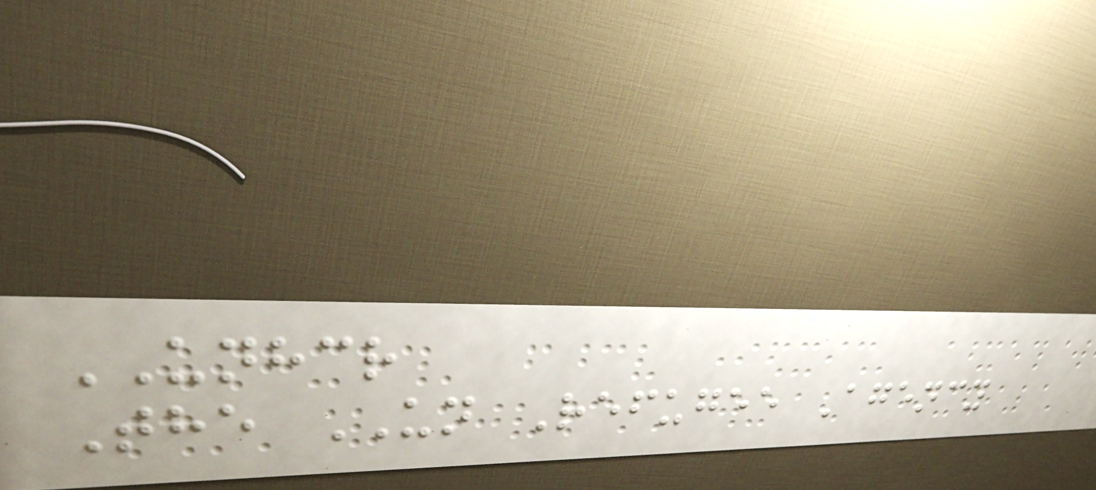UNHCR
The UN Refugee Agency
